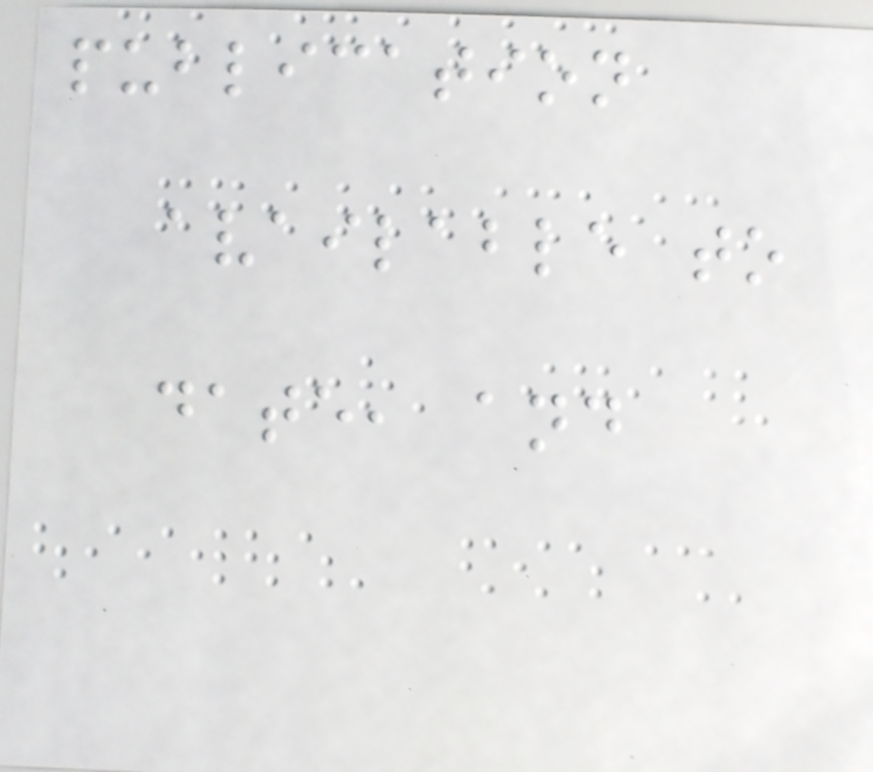publication
available to
date, and
